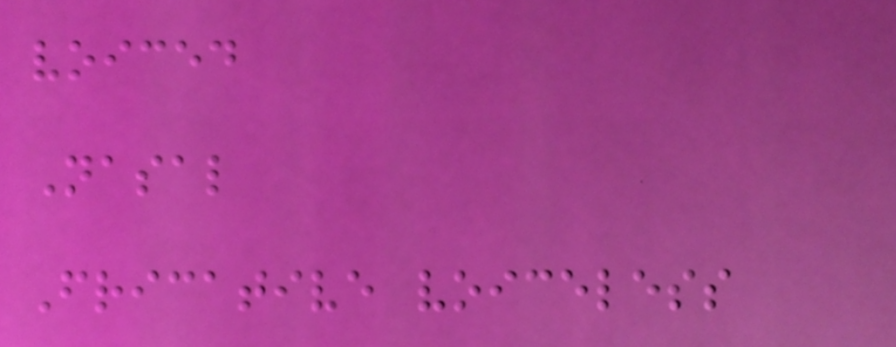voiced
Nasal
Fricative voiceless
